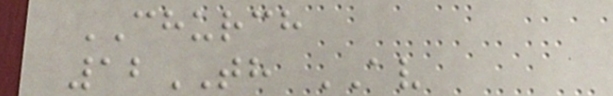CHURCH
12TH AV
